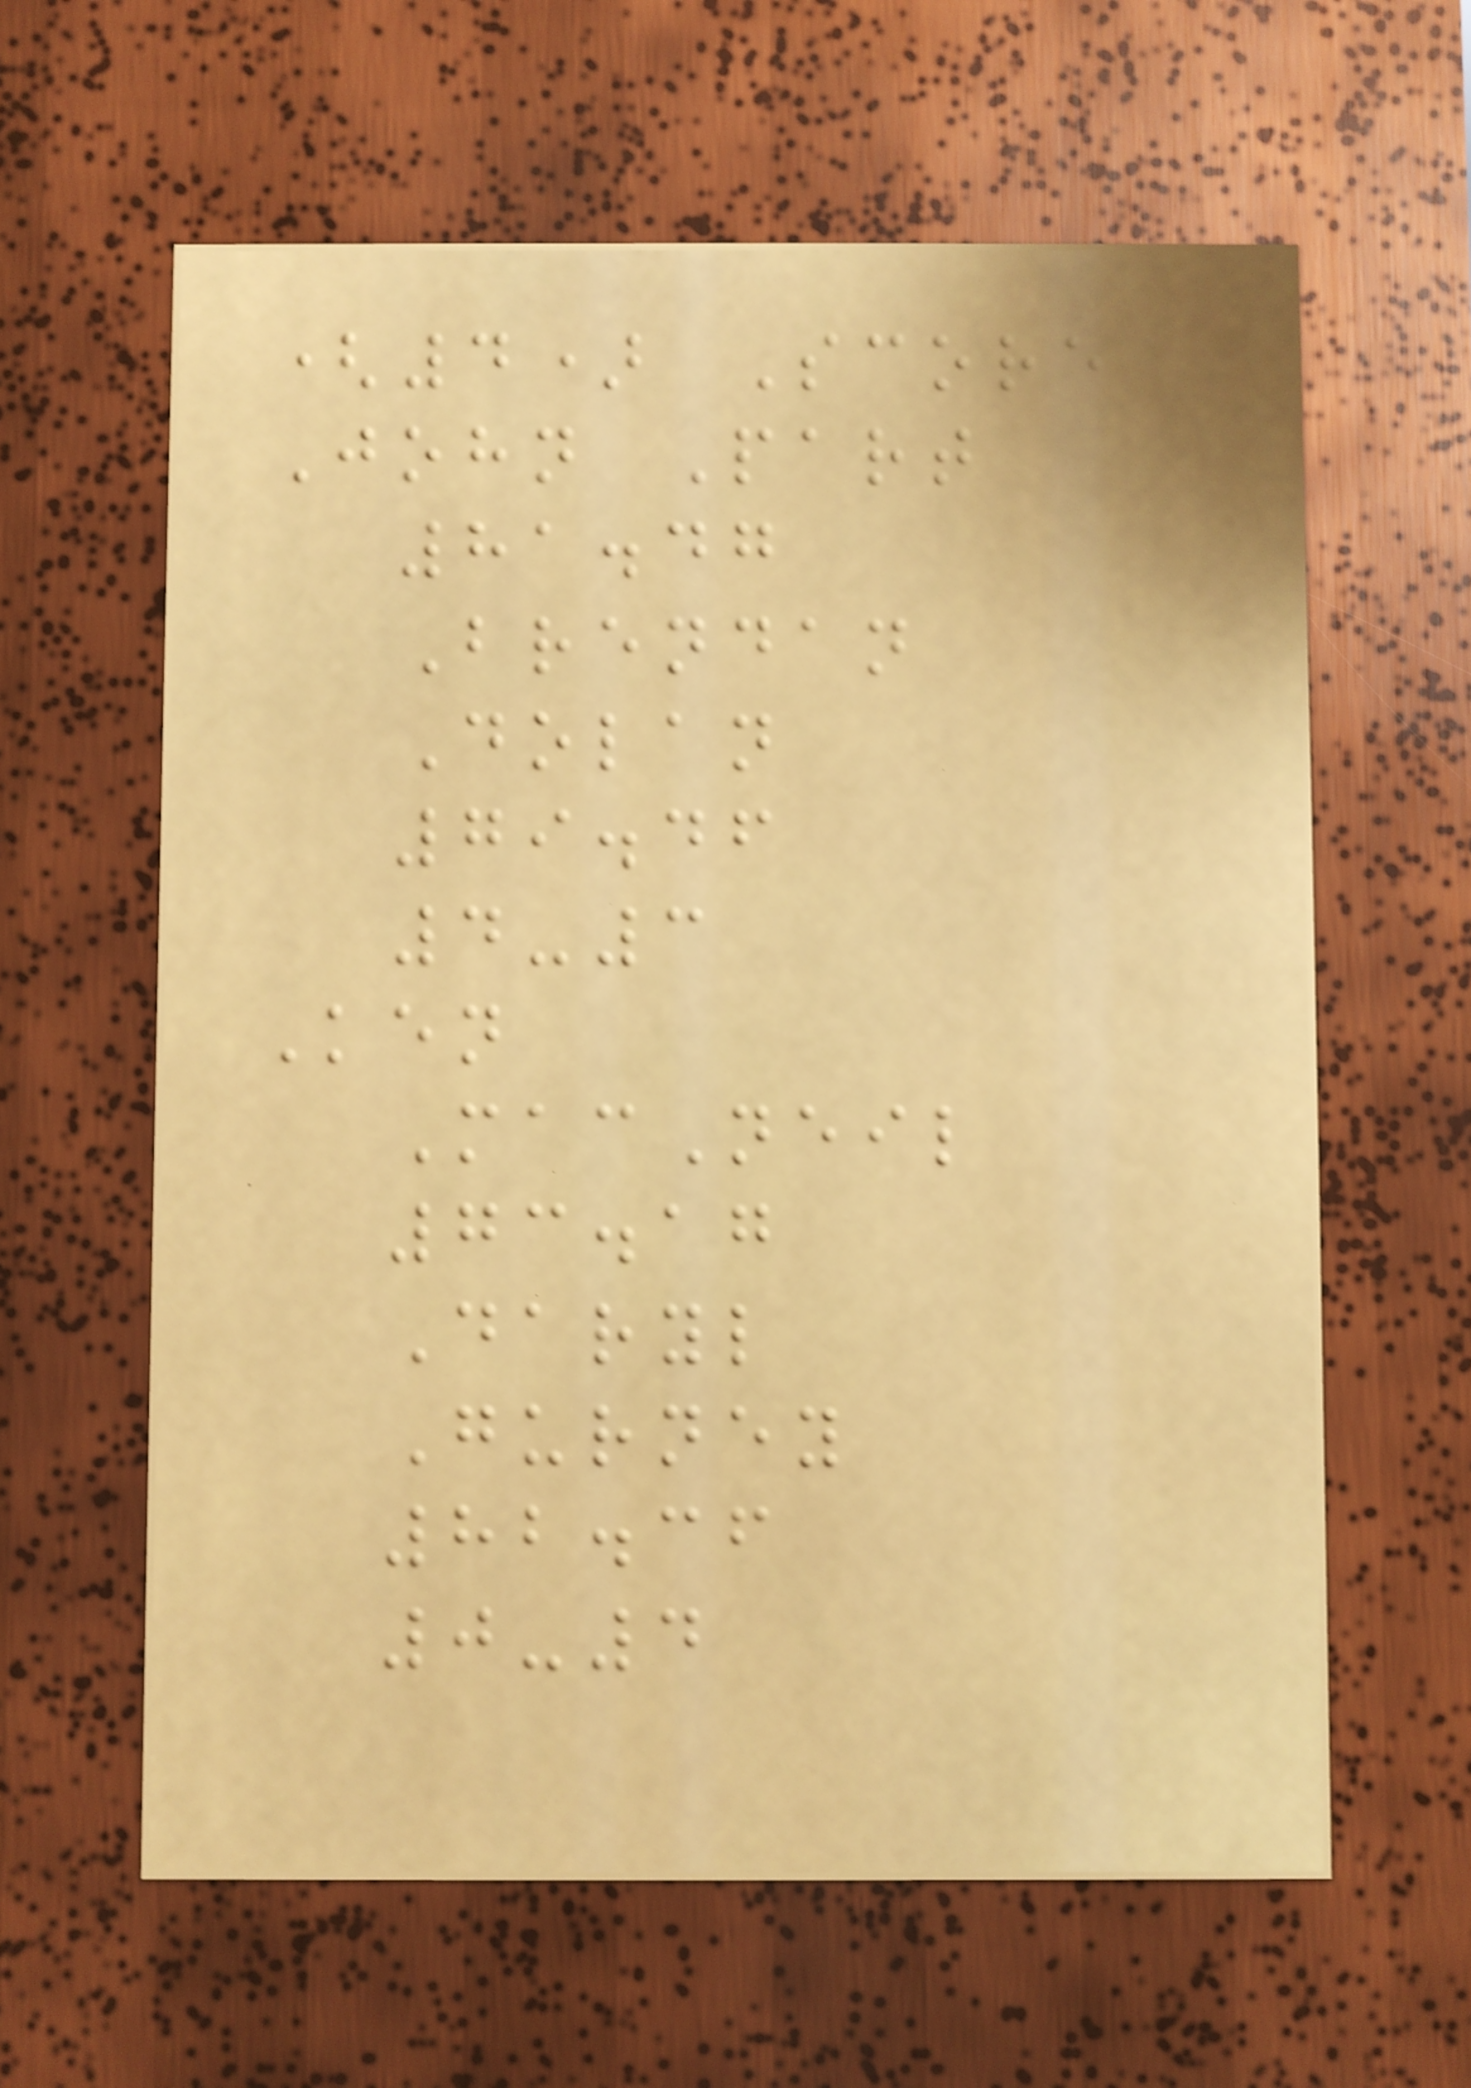(4) Score
John Part
81.47
Brendan
Dolan
79.46
4-3
Ken
MacNeil
73.17
Daryl
Gurney
82.36
0-4
